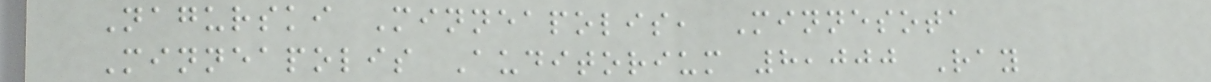Nagurski Minneapolis, Minnesota
Minneapolis Auditorium 8,000 Ray
